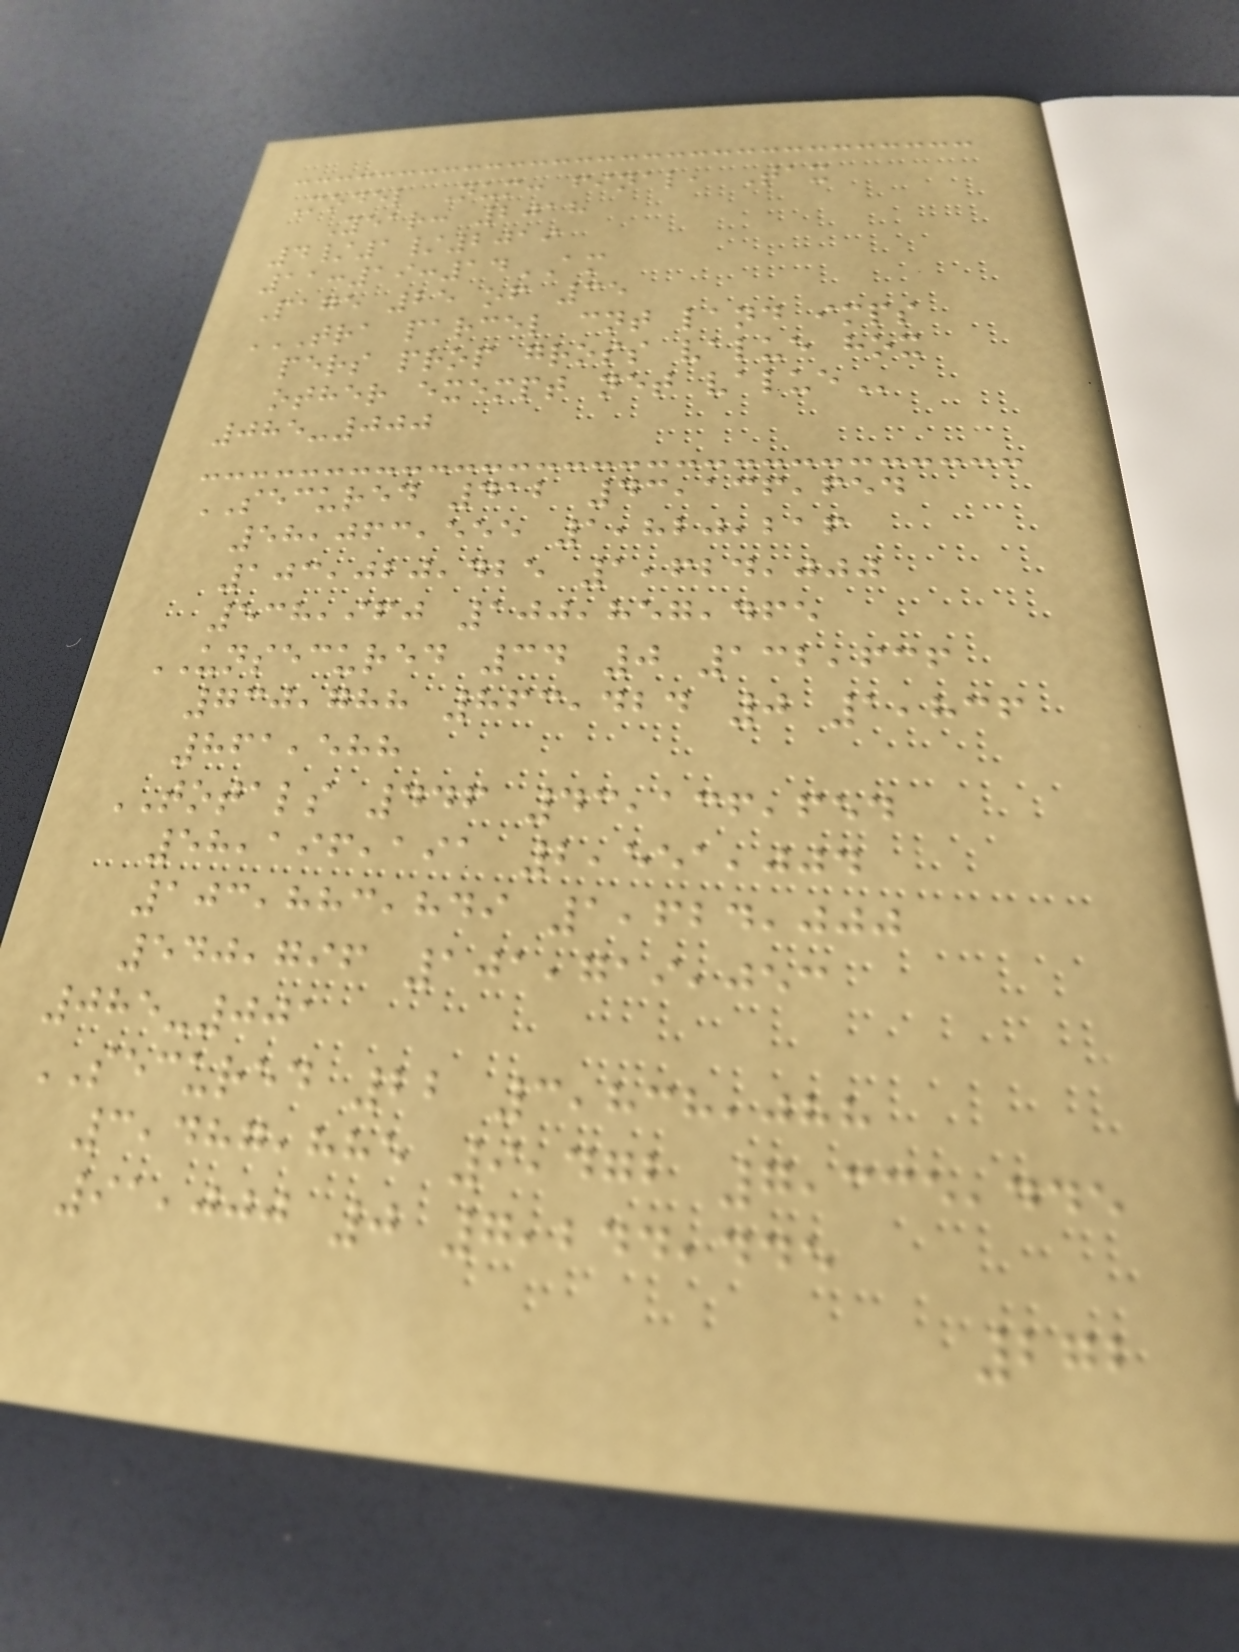Model Num: final, Tax
Year: 2018
4/1/2019
11:19:14AM
Page 25 of 35
TRA PARCEL CNT LAND IMPS
PERS PROP GROSS VALUE HOX
OTHER EXEMPT NET VALUE
085-000
SECURED 412 43,136,654
58,063,555 1,820,216
103,020,425 1,624,000
538,960 100,857,465
UNSECURED 34 0 132,636
730,788 863,424 0 1,836
861,588
TOTALS 446 43,136,654
58,196,191 2,551,004
103,883,849 1,624,000
540,796 101,719,053
085-001
SECURED 22 3,838,088
3,487,885 9,472 7,335,445
91,000 0 7,244,445
272
